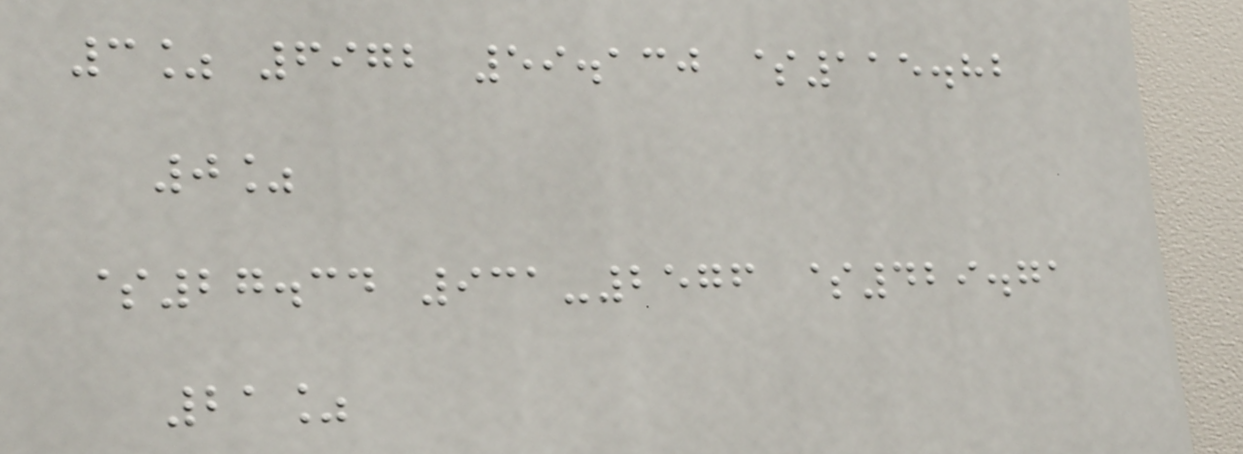3% 6972 59.130 $115.82
0%
$27.34 931-2576 $429.71
21%
